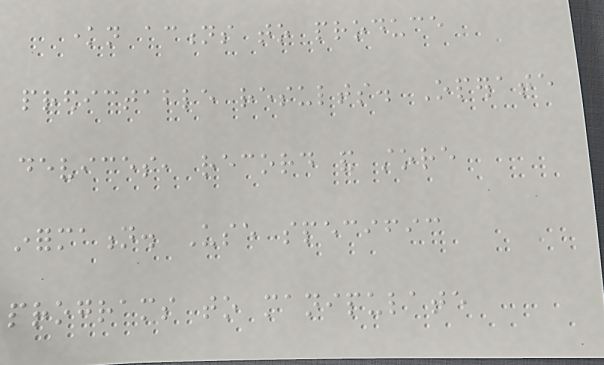known actions to produce
predictable results. Operate
devices, record and store
information. Use specific
programs to manipulate
